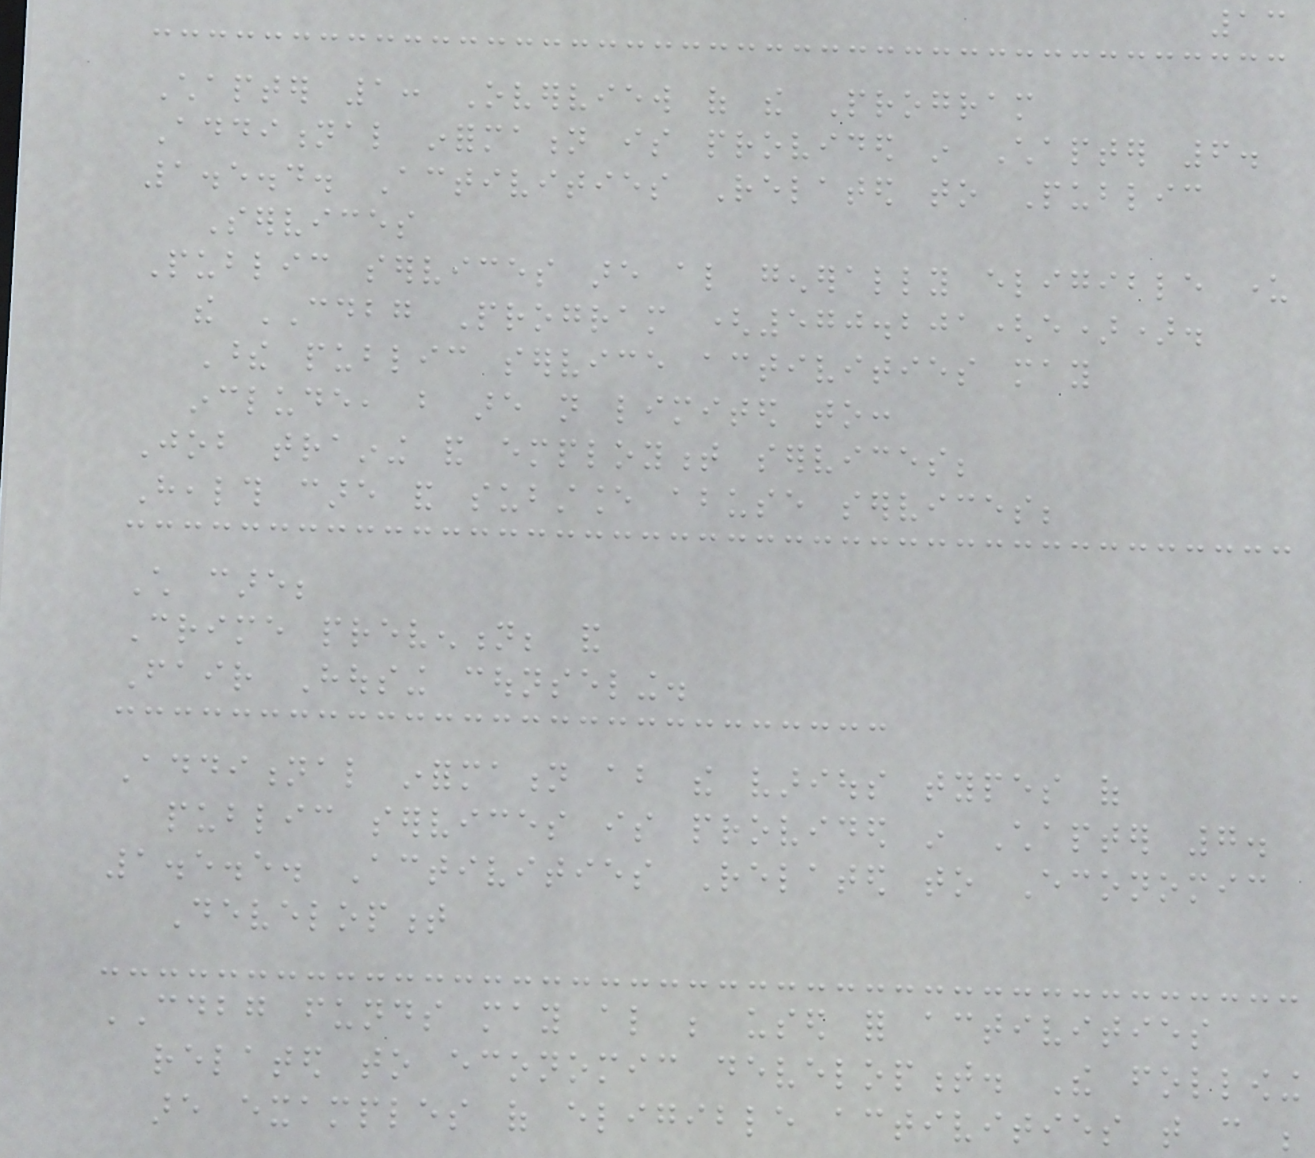13
Chapter 1: Overview of the Program
Additional information is provided in Chapter 6.
1.5.4. Activities Related to Public
Services
Public services are also generally eligible under
the CDBG Program (570.201(e)).
These public service activities may
include, but are not limited to:
Job training and employment services;
Health care and substance abuse services;
Child care;
Crime prevention; and
Fair Housing counseling.
Additional information about the various types of
public services is provided in Chapter 7.
1.5.5. Activities Related to Economic
Development
CDBG funds may also be used for activities
related to economic development. The following
are examples of eligible activities that can be
